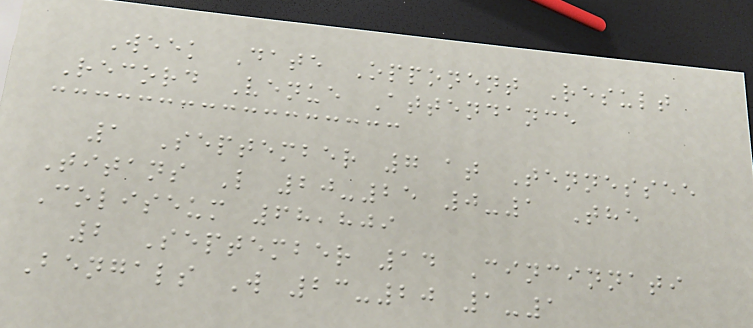Week Date Opponent Result
Record Venue Attendance
1 September 7 at Tennessee
Titans L 20-25 0-1 The
Coliseum 68,809
2 September 14 Cincinnati
Bengals W 23-20 1-1
